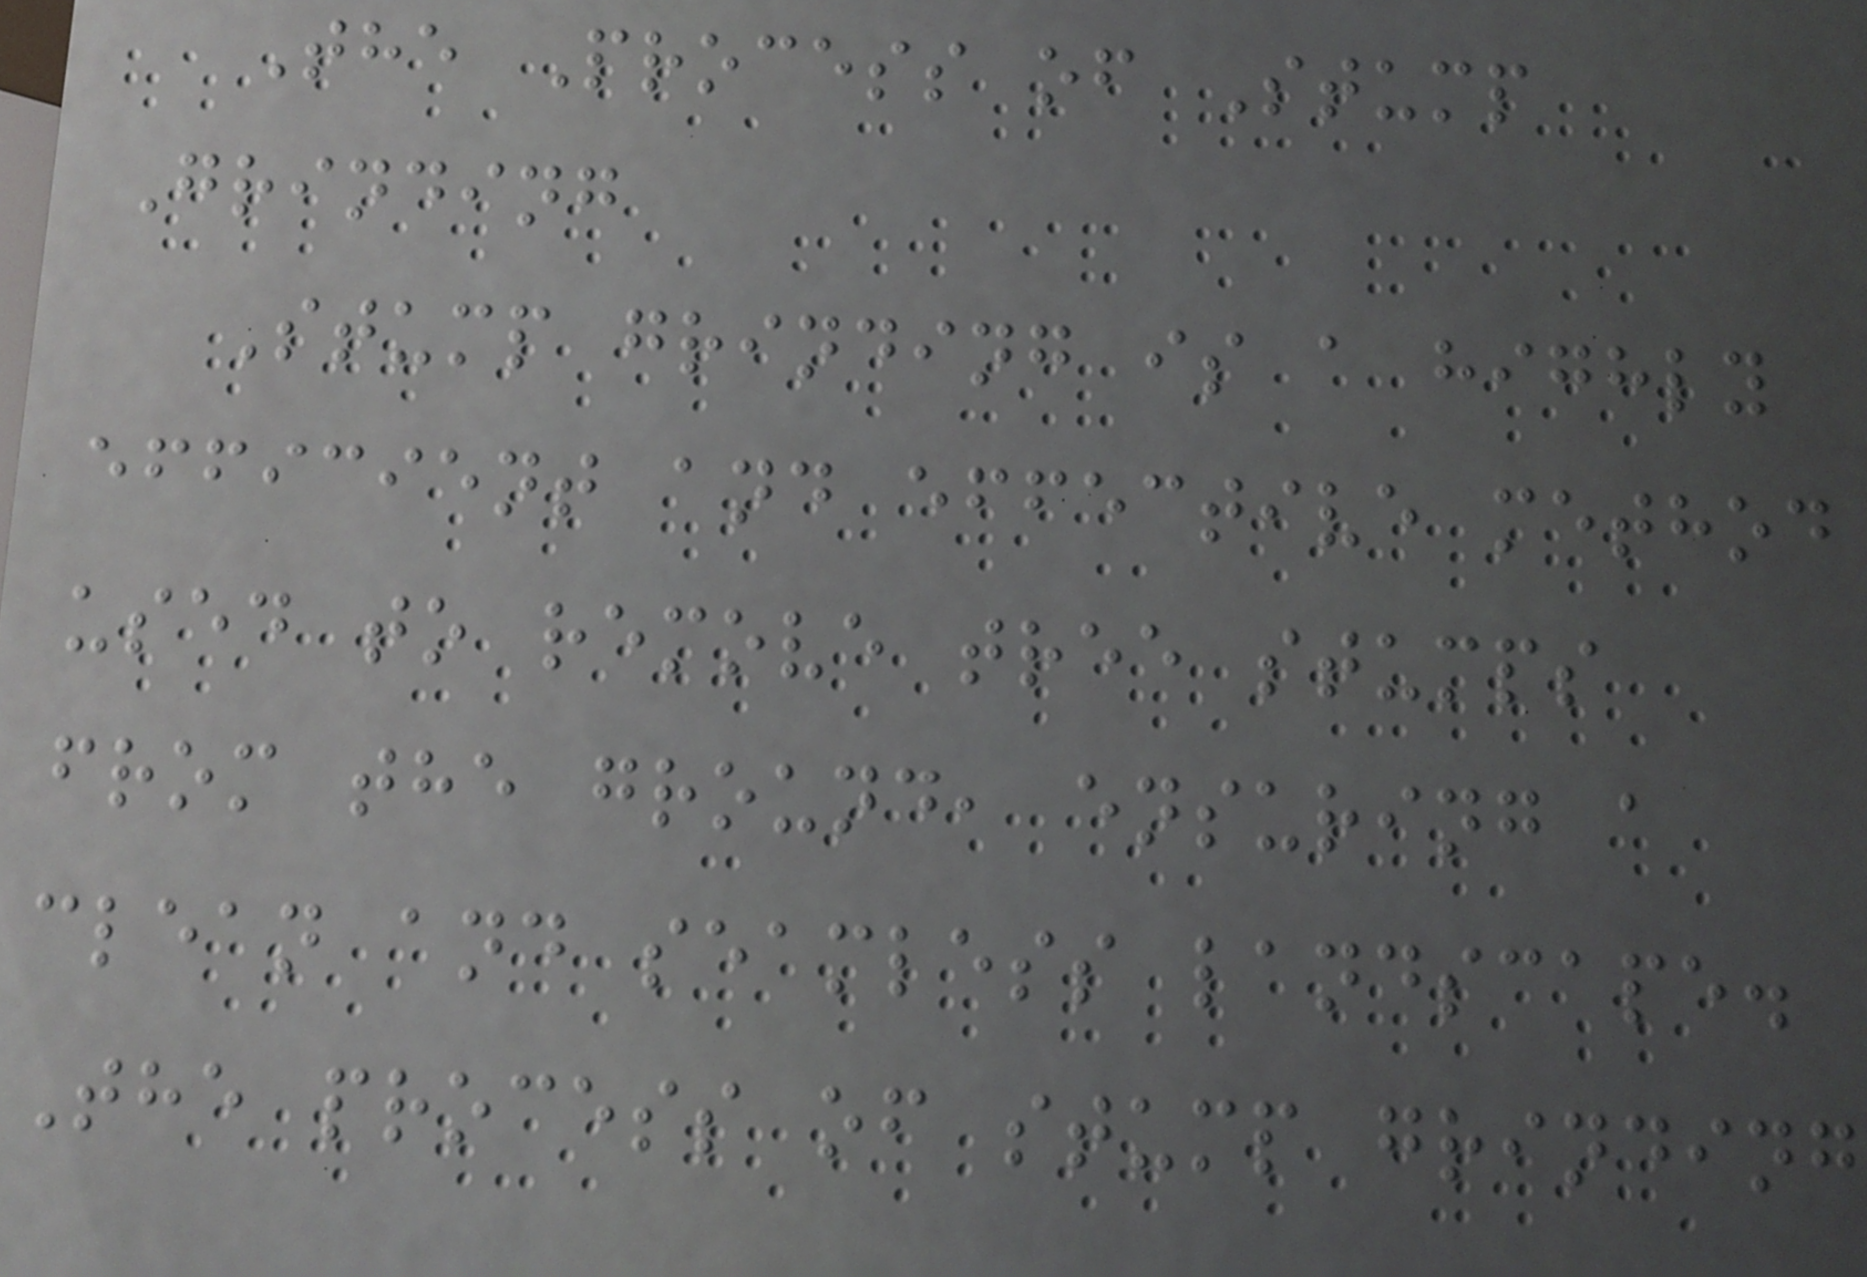The Process of Stump
Grinding
Stump grinding is a highly
efficient and effective method
used to remove tree stumps
from the ground, ensuring a
clean and seamless landscape.
The process of stump grinding
